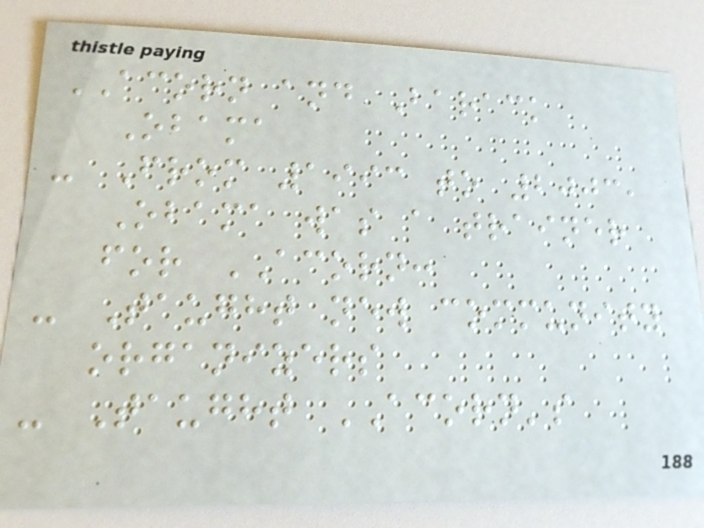ACORN and Barack
Obama
- From 1993 to 2003,
Obama was a trainer
for ACORN:
- Taught new community
organizers
- Taught ACORN's
